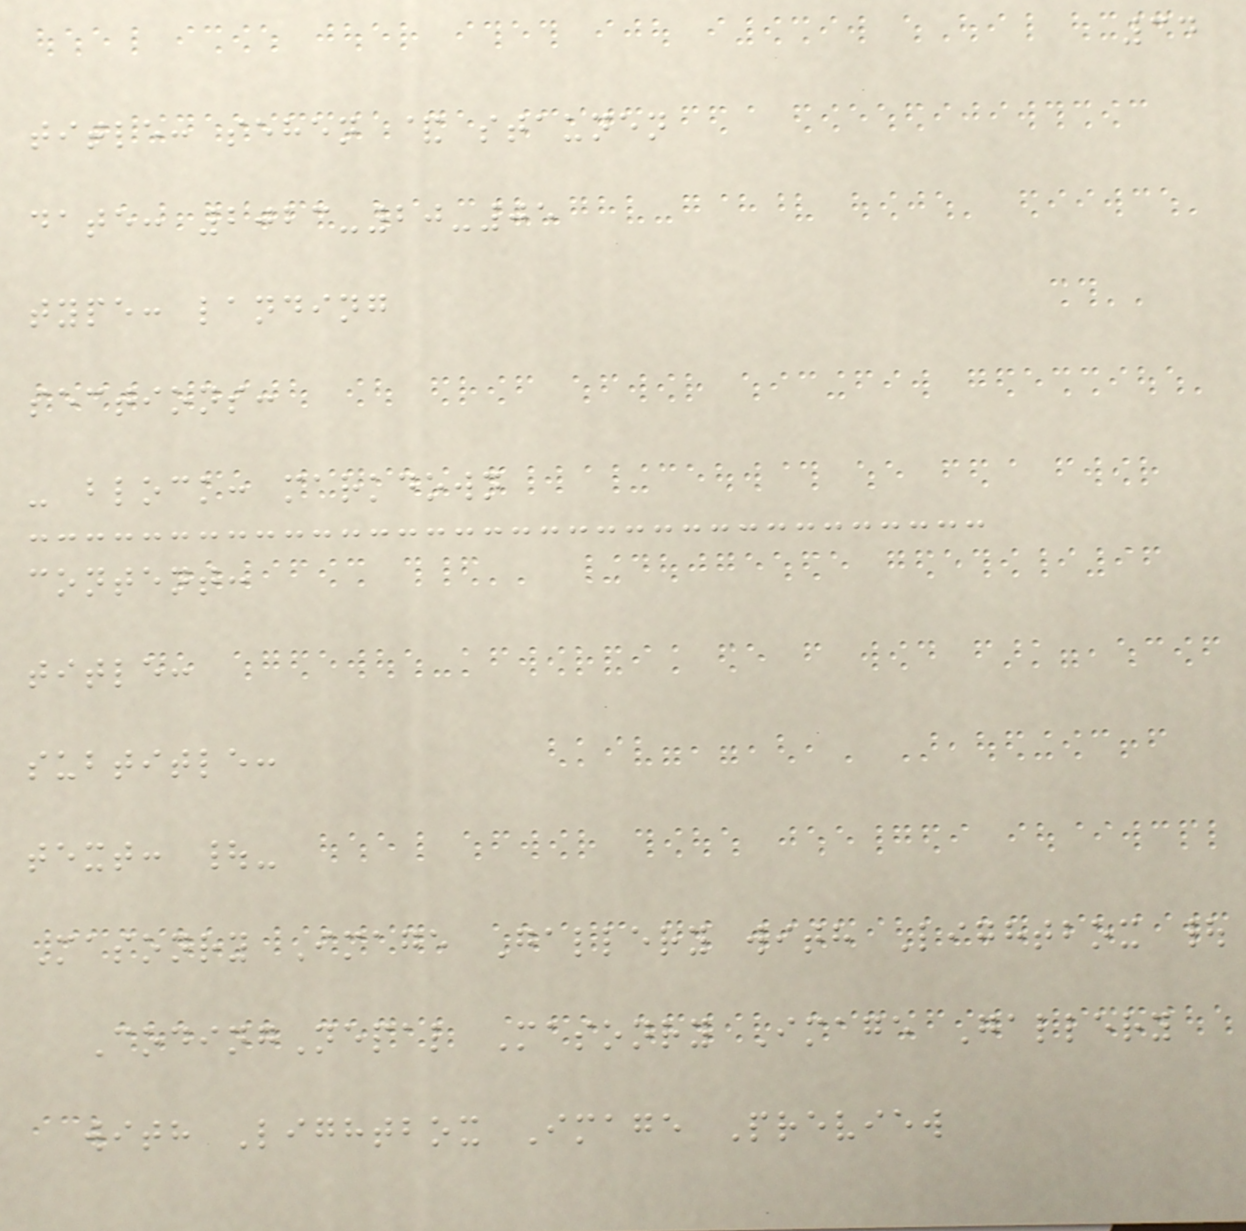34
title: sehen & staunen
date: 2023-20-05
type: landing
sections:
- block: markdown
content:
title:
subtitle:
text: |-
Masonry Image Gallery with Lightbox |
CodingNepal Masonry Image Gallery
with Lightbox Image Preview
